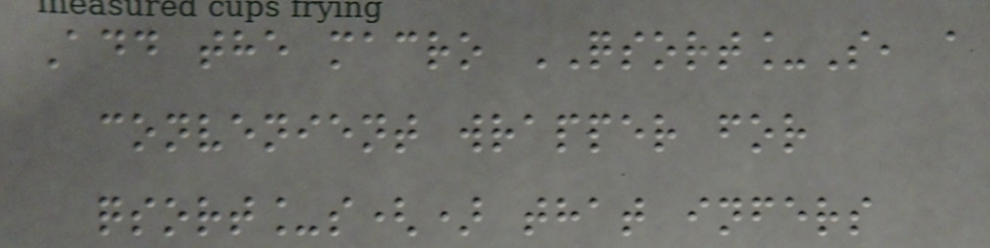Add the macro QSORT_S, a
convenient wrapper for
qsort_s() that infers
